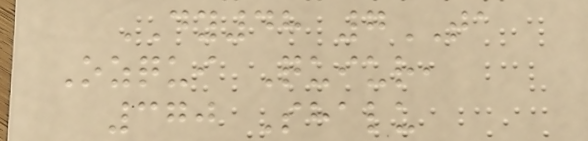DY48 7TA
Ozqui Quiur,
370 Shalu
